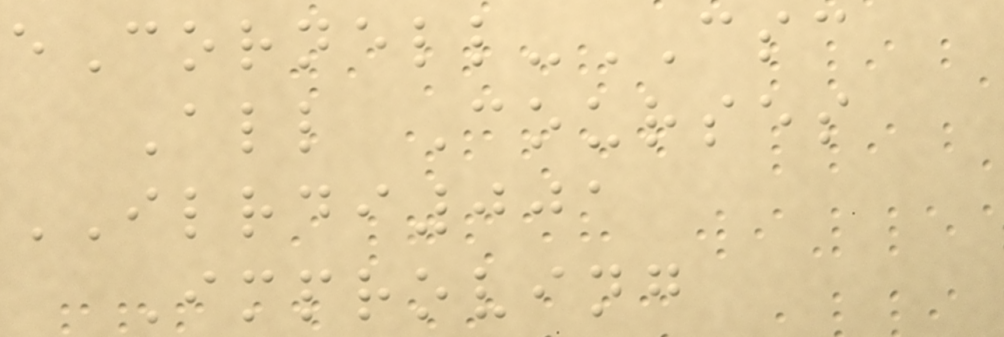eCornell-CSC
All Courses
ILRDI001
Improving
